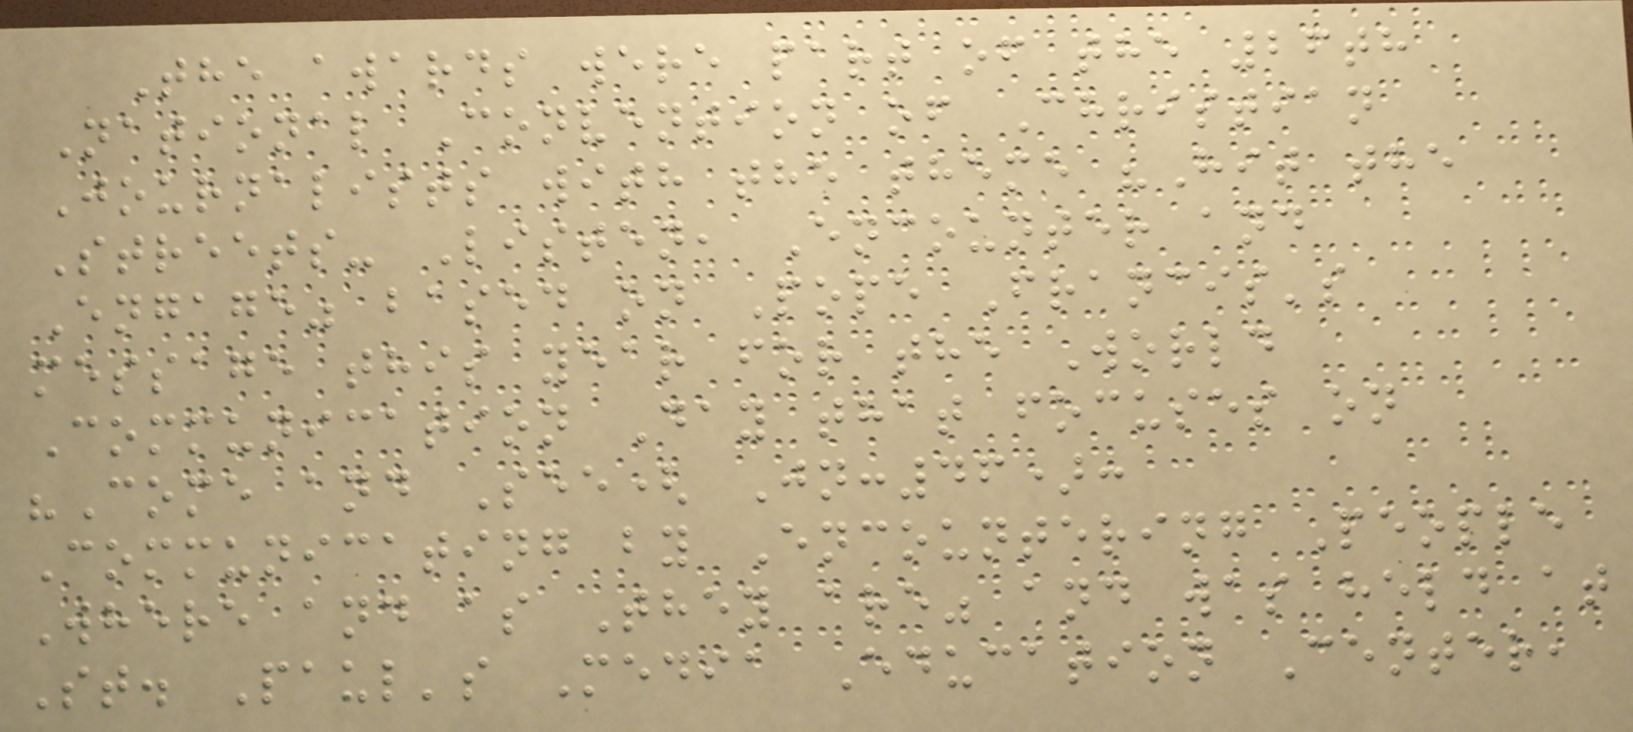The awards were part of the 26th
National Convention of Christian
Journalists with the theme "Hit the
Streets- Listen, Encounter and
Engage" based on Pope Francis's
message this year for the World
Communication Day that focuses on
"Come and See( Jn:46):
Communicating by Encountering People
Where and as They are" and was held at
St. Paul's Media Education Center,
